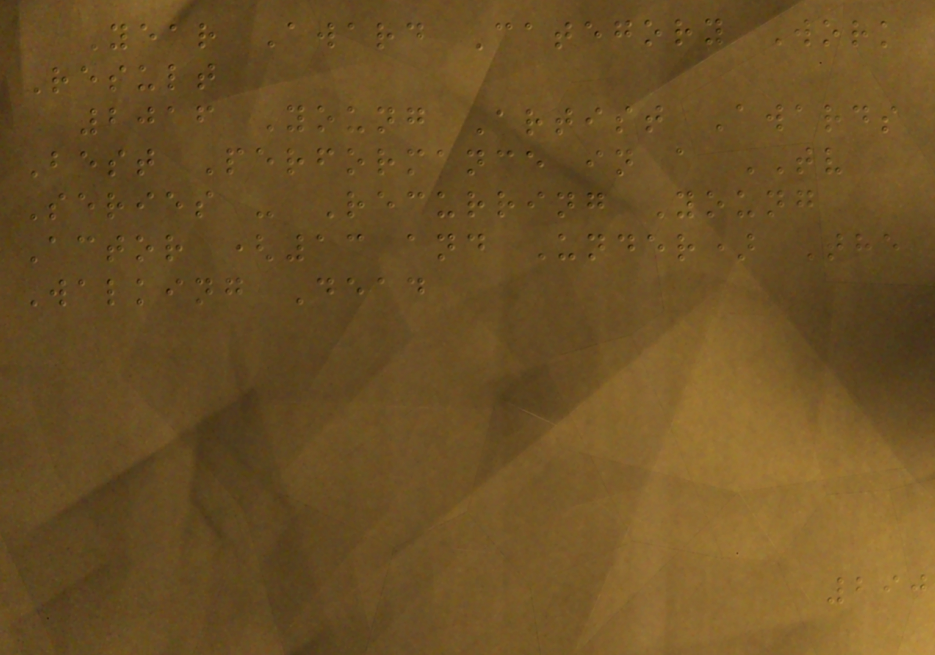Year Award Category Work
Result
2016 Young Artist Awards
Best Performance in a TV
Series - Recurring Young
Actor (13 and Under) The
Walking Dead
290
